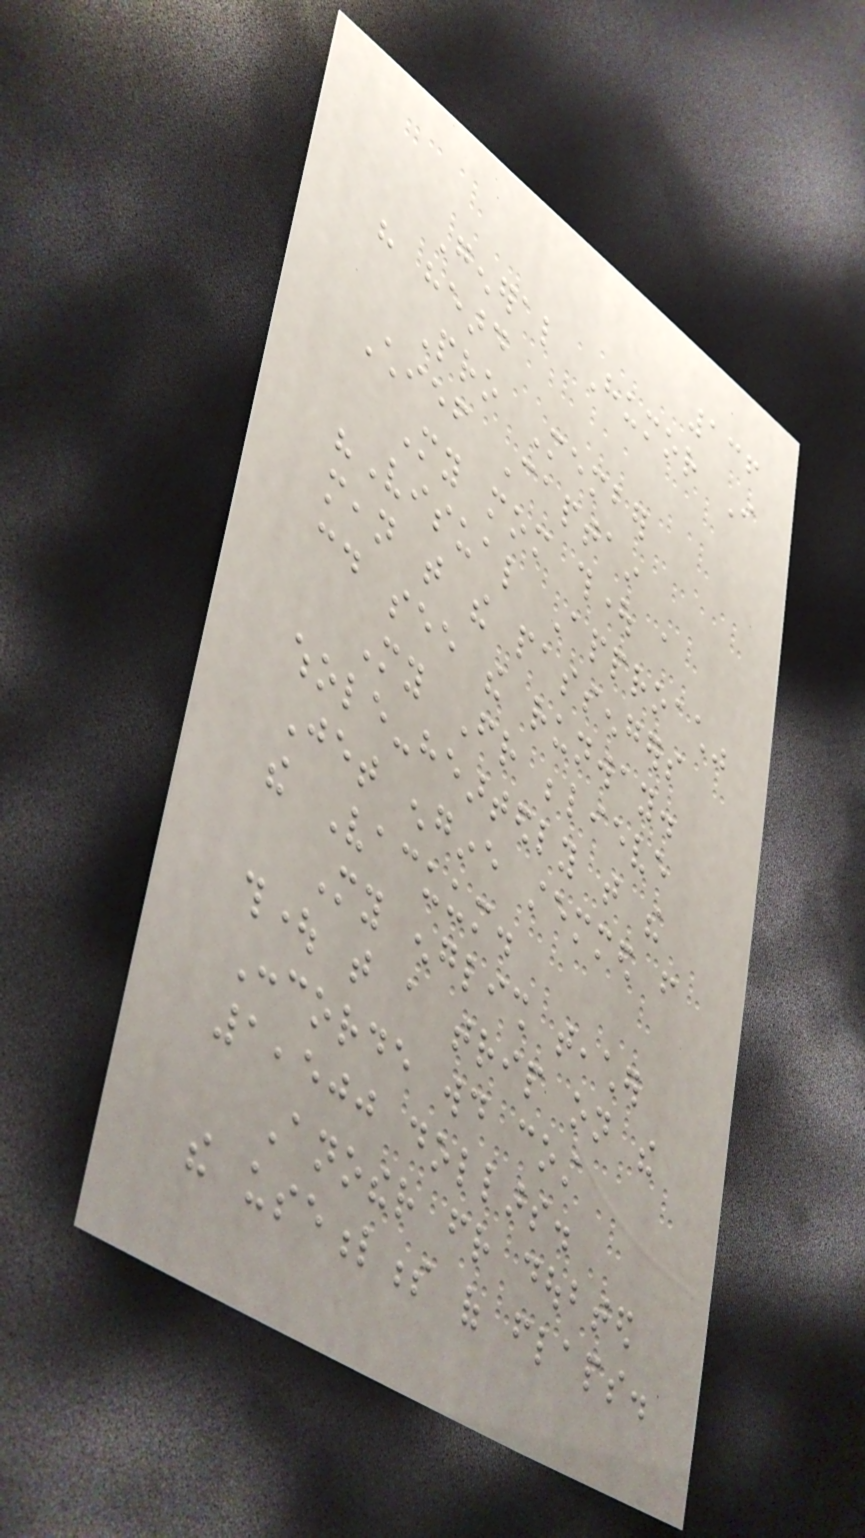136
General Humor I
have heard
Pro Member
Chief Captain
My mom thought a
"Visual Approach"
mean that the passengers
could see the runway.
My Friend believe
whole-heartedly that the
Jet engine stemmed from
the Vacuum.
My english teacher
thought that a trip on the
Concorde would cost
1,500 dollars.
Another friend doubted
the usefulness of flaps.
